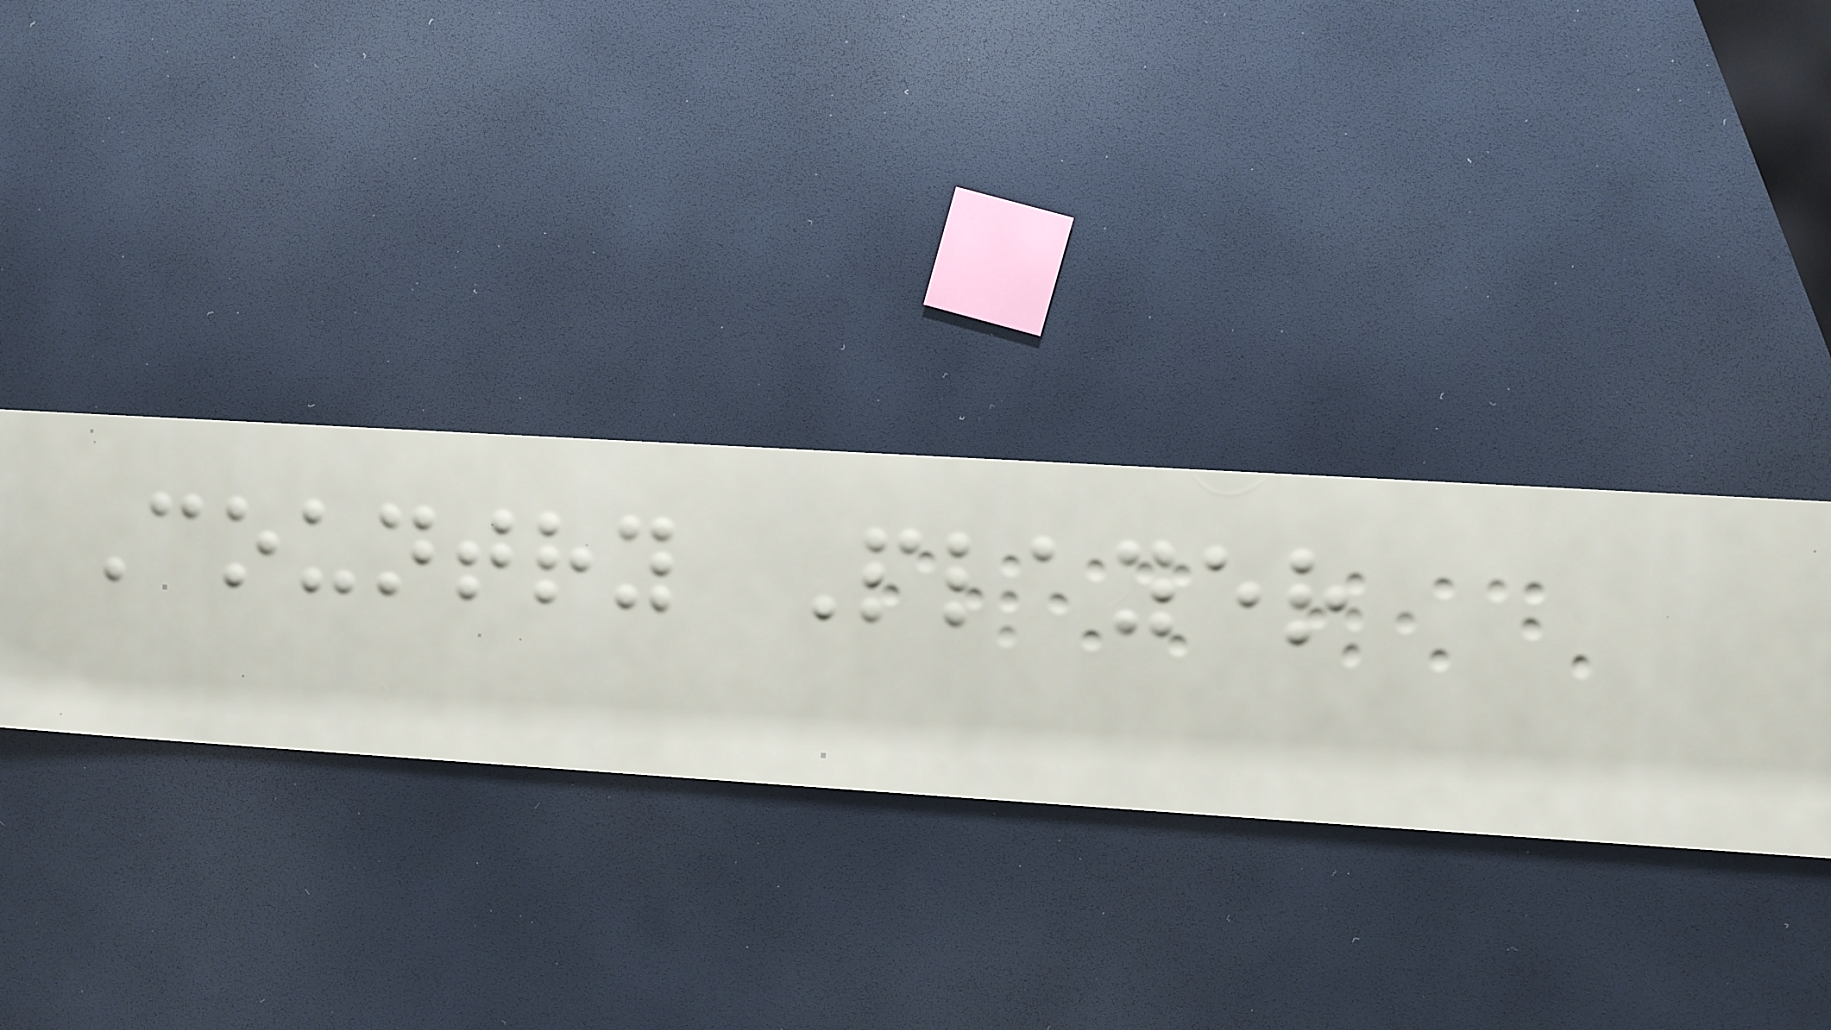Country Player
